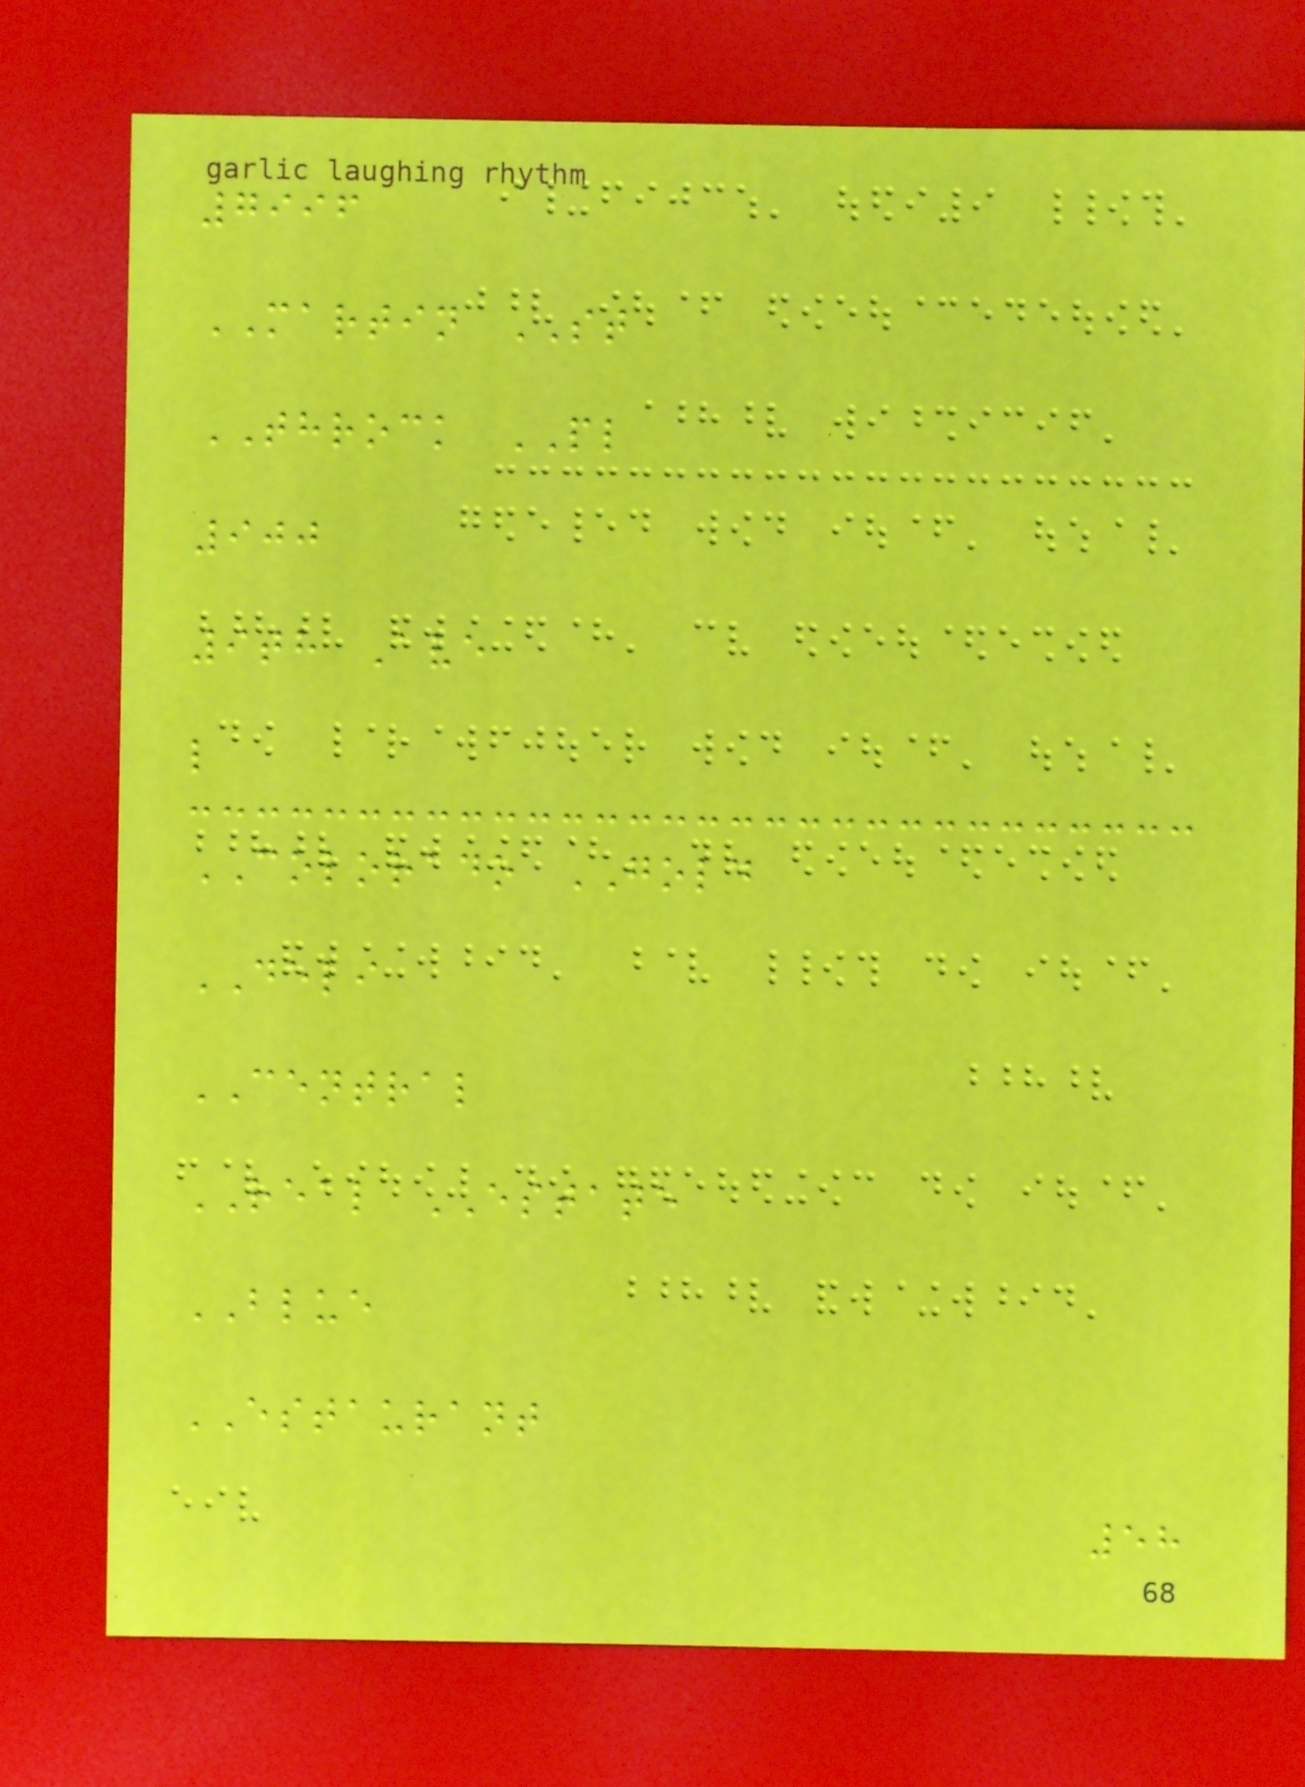7996
MARTIN ST
THROCK PL
900
9th Ave
l
COLORADO GOLD
DELI
CENTRAL
REAL ESTATE
BLUE
ESTAURANT
58
